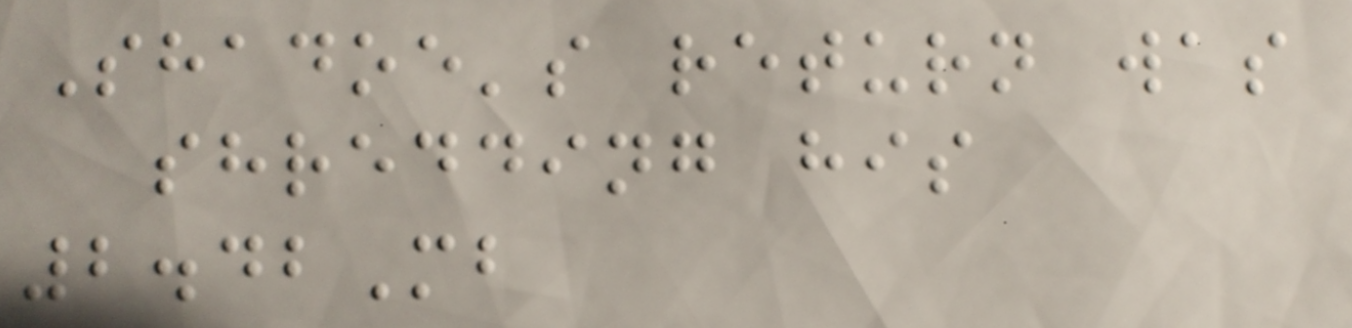Shadoe's return was
shredding his
2.42Mb
